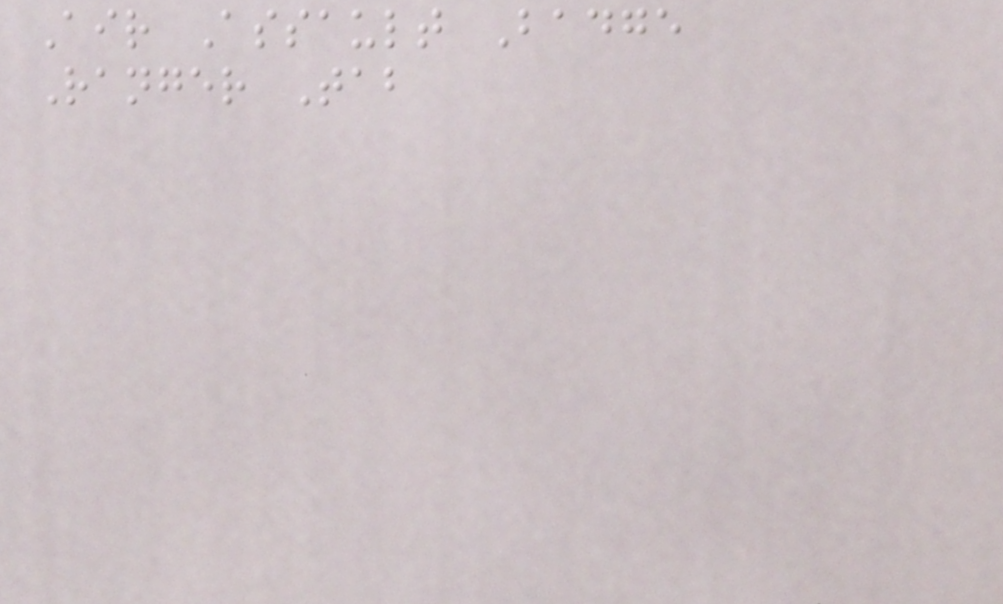Air Assault Badge
Ranger Tab
